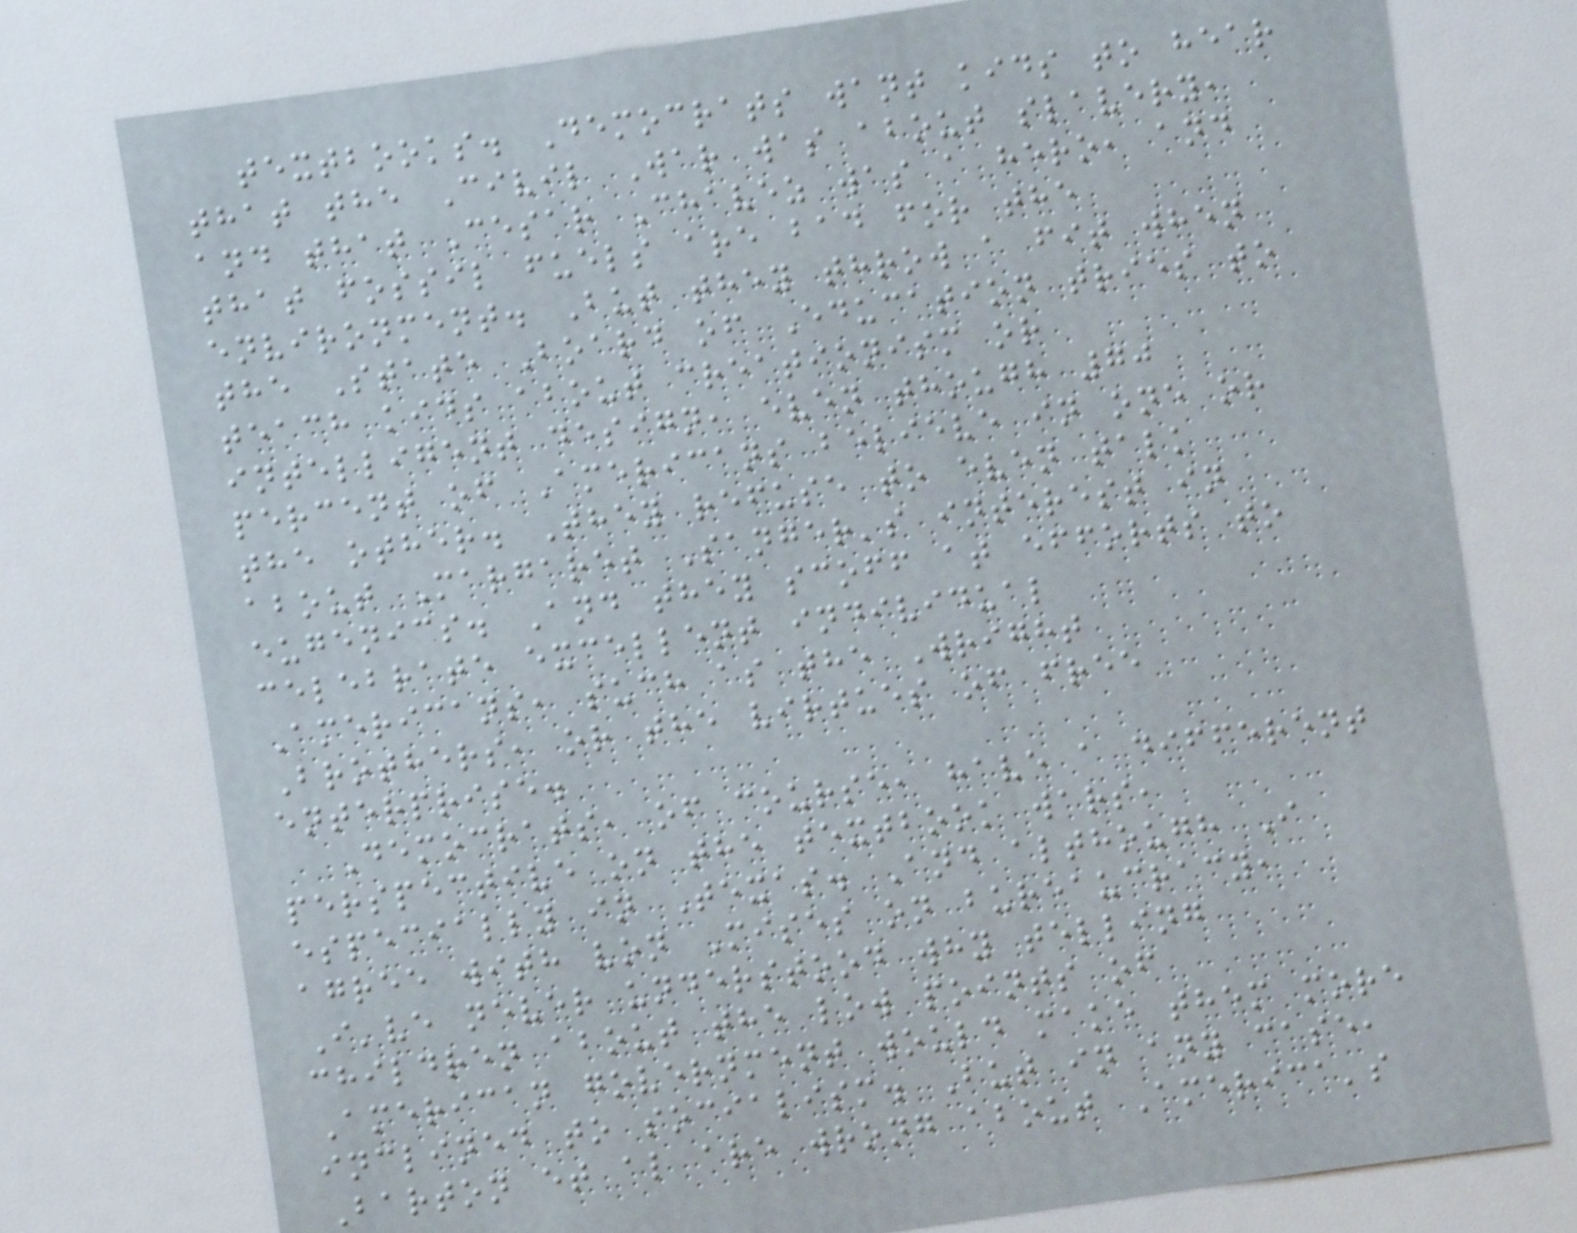textbooks. Democrats want kids to hear
that the Civil War was about slavery,
and that Cesar Chavez was a hero, and
that fossil fuels are bad for the
environment. But they throw a fit when
the State Board of Education tries to
teach kids about creationism or
intelligent design, even though 70
percent of Americans believe in one or
the other. They refuse to even talk
about Margaret Sanger's interest in
eugenics. And they scoff at efforts to
celebrate excellent individual
Americans, such as the Wright
Brothers, or the virtues of free
enterprise.
Democrats, of course, have a different
perspective on the textbook wars,
especially in Texas. And although I
agree with von Mises on bureaucracy,
I've never understood why telling
children about the low points of
American government would make them more
inclined to socialism. But in any case,
Barton et al are wrong about America's
